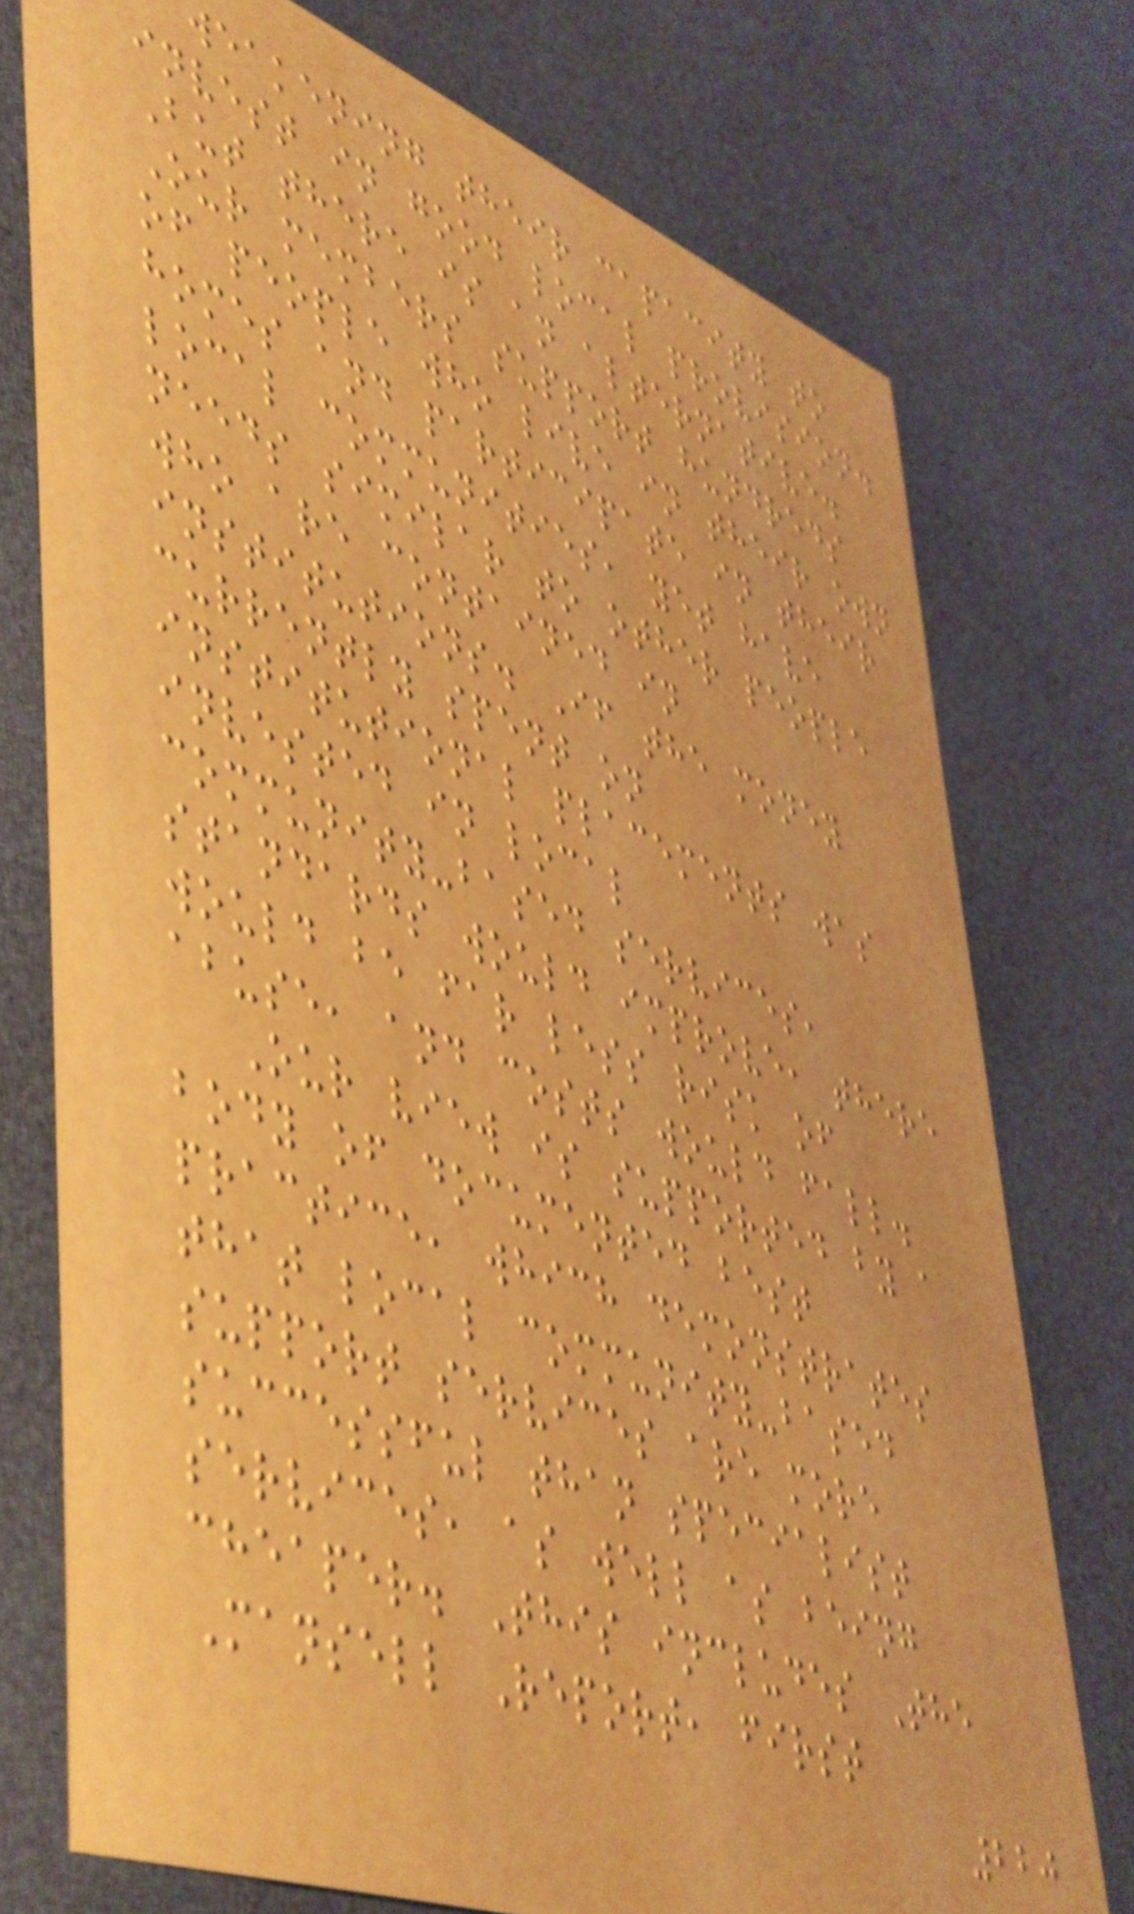weakening their capacity to
invest in good local provision.
But there is an alternative.
Our members support hundreds
of people who live in their own
homes and participate in their
local communities, yet have
needs similar to other people
who are contained in
institutions. If the money
currently spent on
institutional placements was
invested in local
community-based services,
standards would improve, there
would be far less risk of
abuse, and costs would fall.
Our view is supported by a
body of documented best
practice, which demonstrates
that local community-based
support services are more
successful than specialist
services, as well as being
cheaper. This includes The
Mansell Report, first
220
